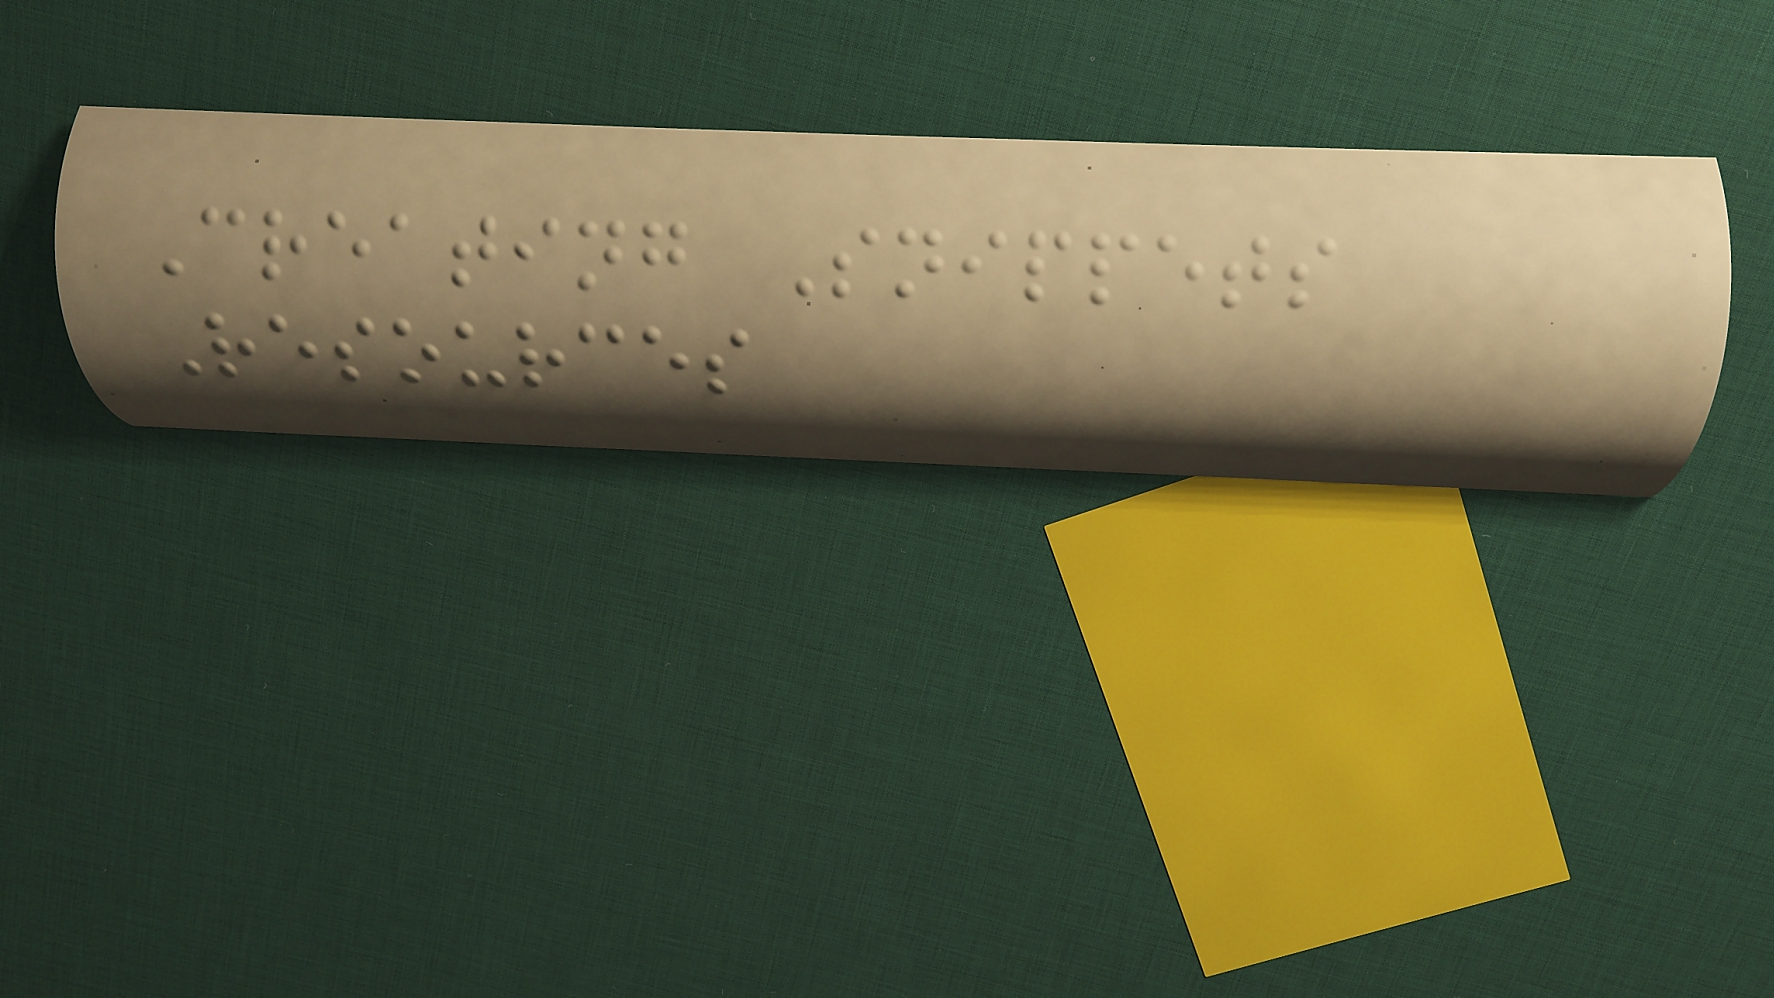Creating Snippets
Resources
